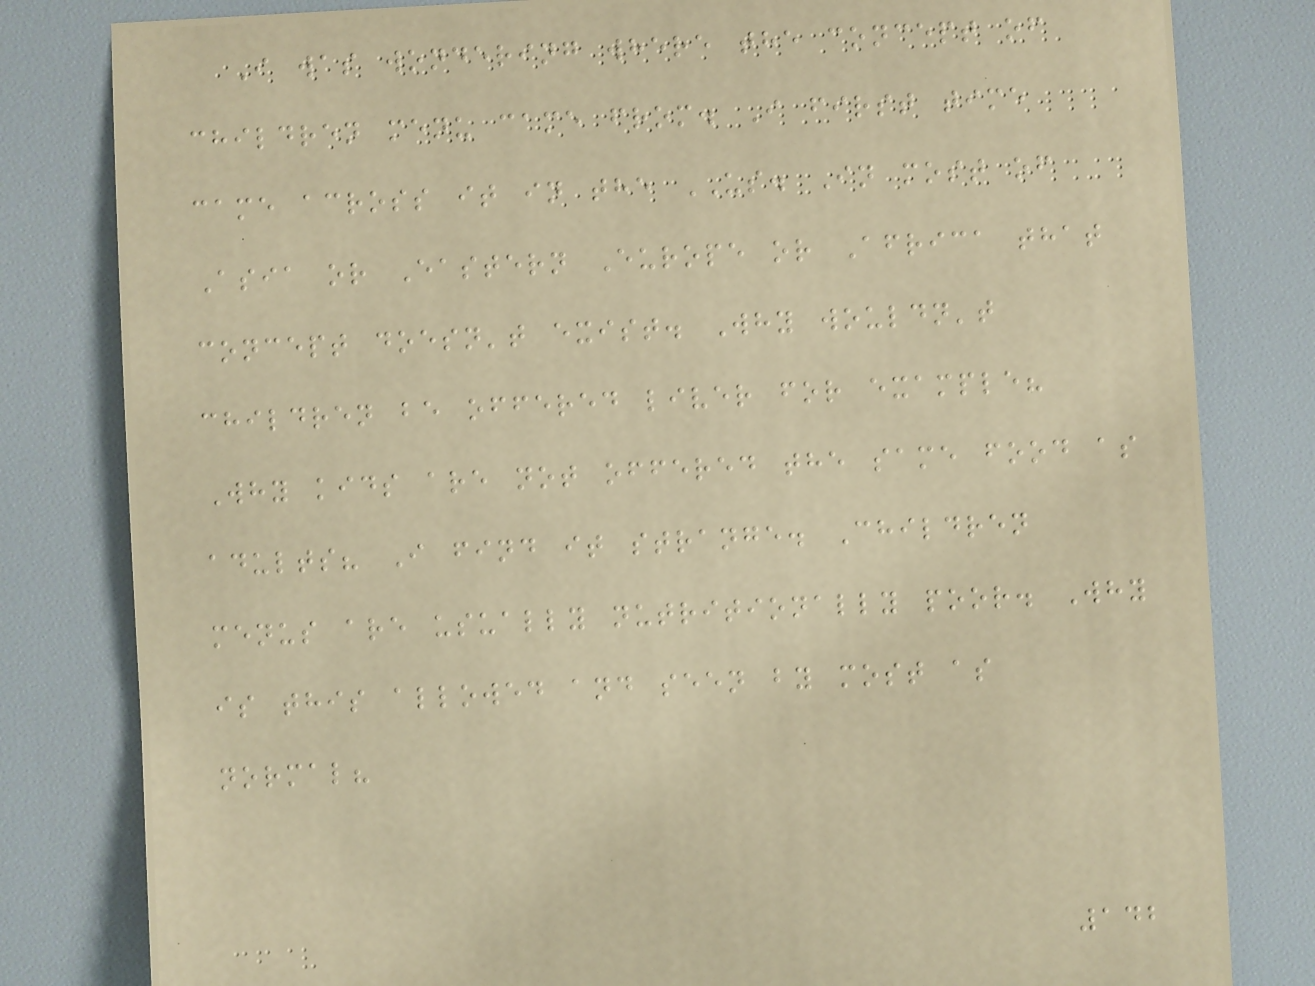I was wondering where the concept of
children menu came from. I first time
came across it in the US. In most of
Asia or Eastern Europe or Africa that
concept doesn't exist. Why wouldn't
children be offered liver for example?
Why kids are not offered the same food as
adults? I find it strange. Children
menus are usually nutritionally poor. Why
is this allowed and seen by most as
normal?
142
